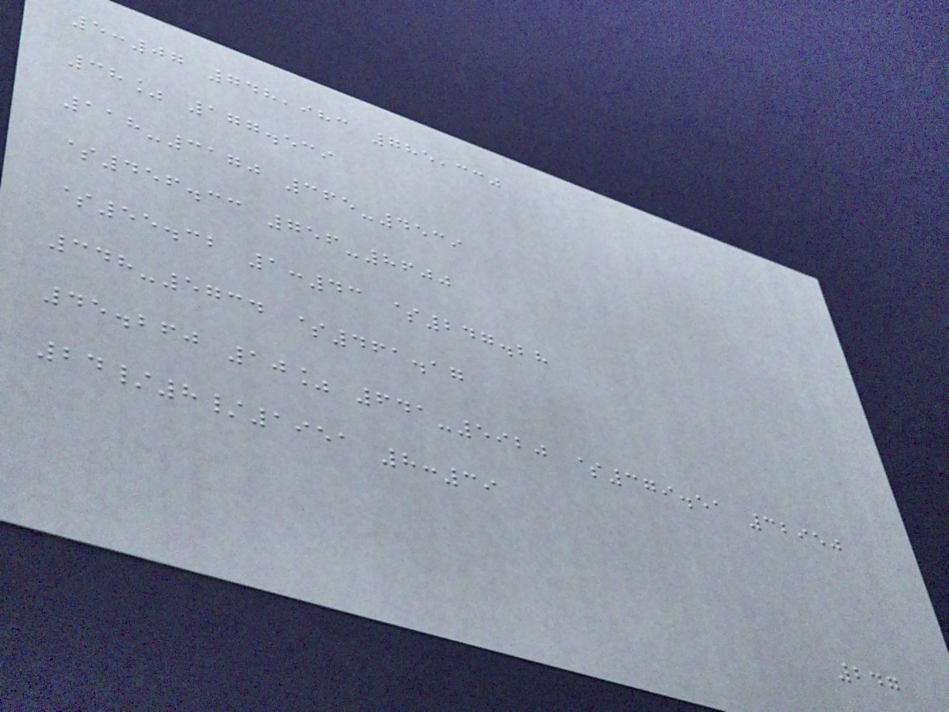5:07 748,983 785,330
38% 177.539
118-3170 365-4539
$456.33 756-8600
$55.32 1:43 $247.28
348-5734 $461.17
45.260 10% 641-5920 $379.51 32950
24/8/1951 8:39
247
